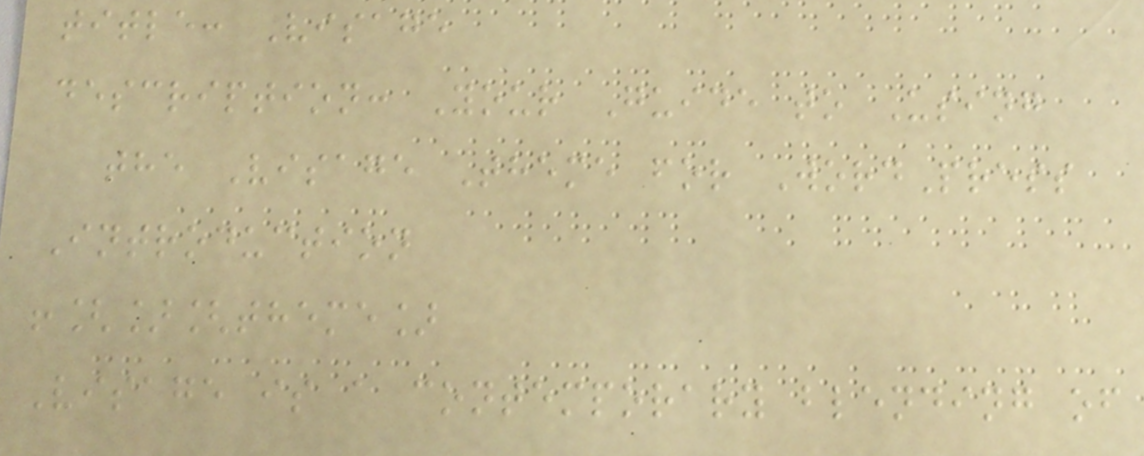title: Visage
description: Your Guide to Using
the Visage Theme for WordPress
Introduction
![][theme]
Visage is a contemporary blending of
